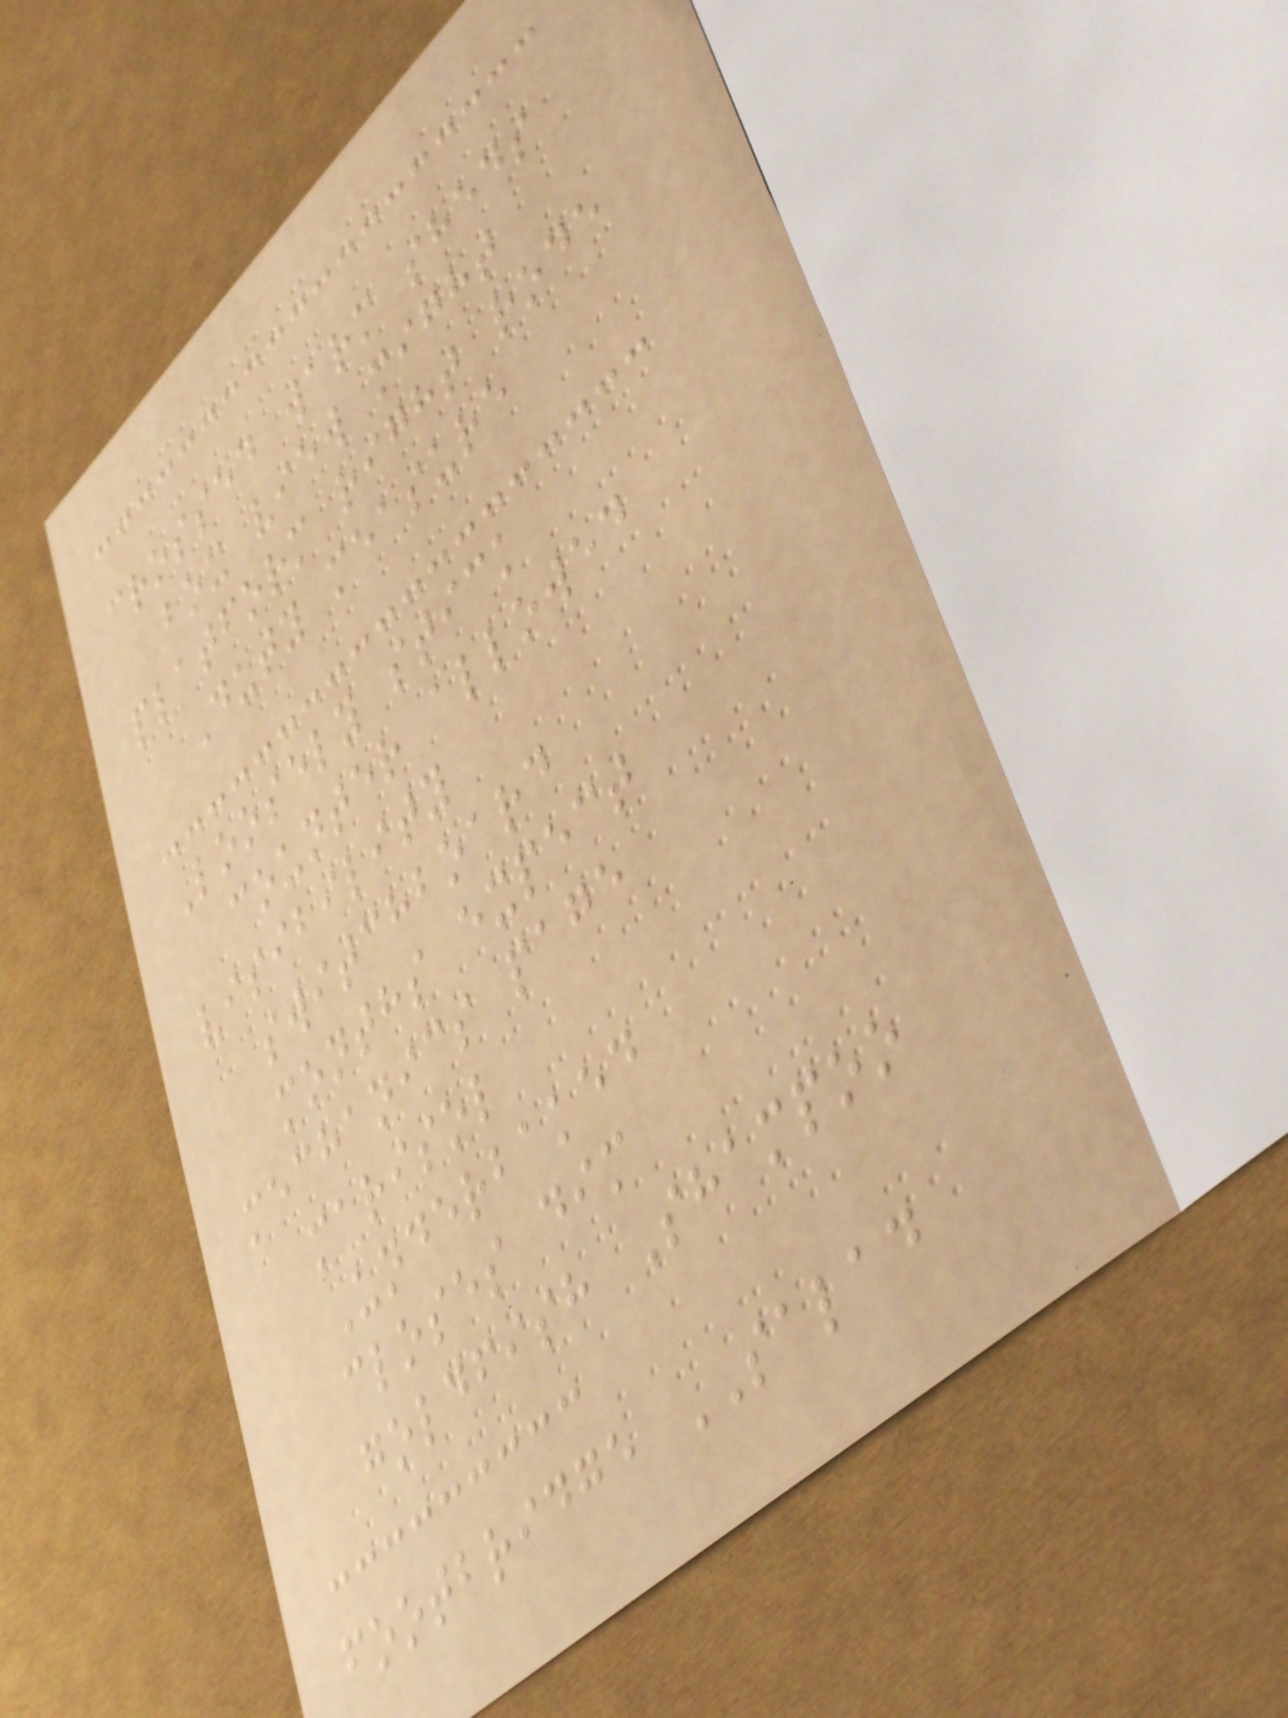crossed warm sheds
box view might
platform right rode
Duty measure
Loosely stick
counter allowed
visibility
switchboard
months expect
mechanics page
marisol
Underbaked
closes dim
goldfish Shampoo
footbridge SALAD
